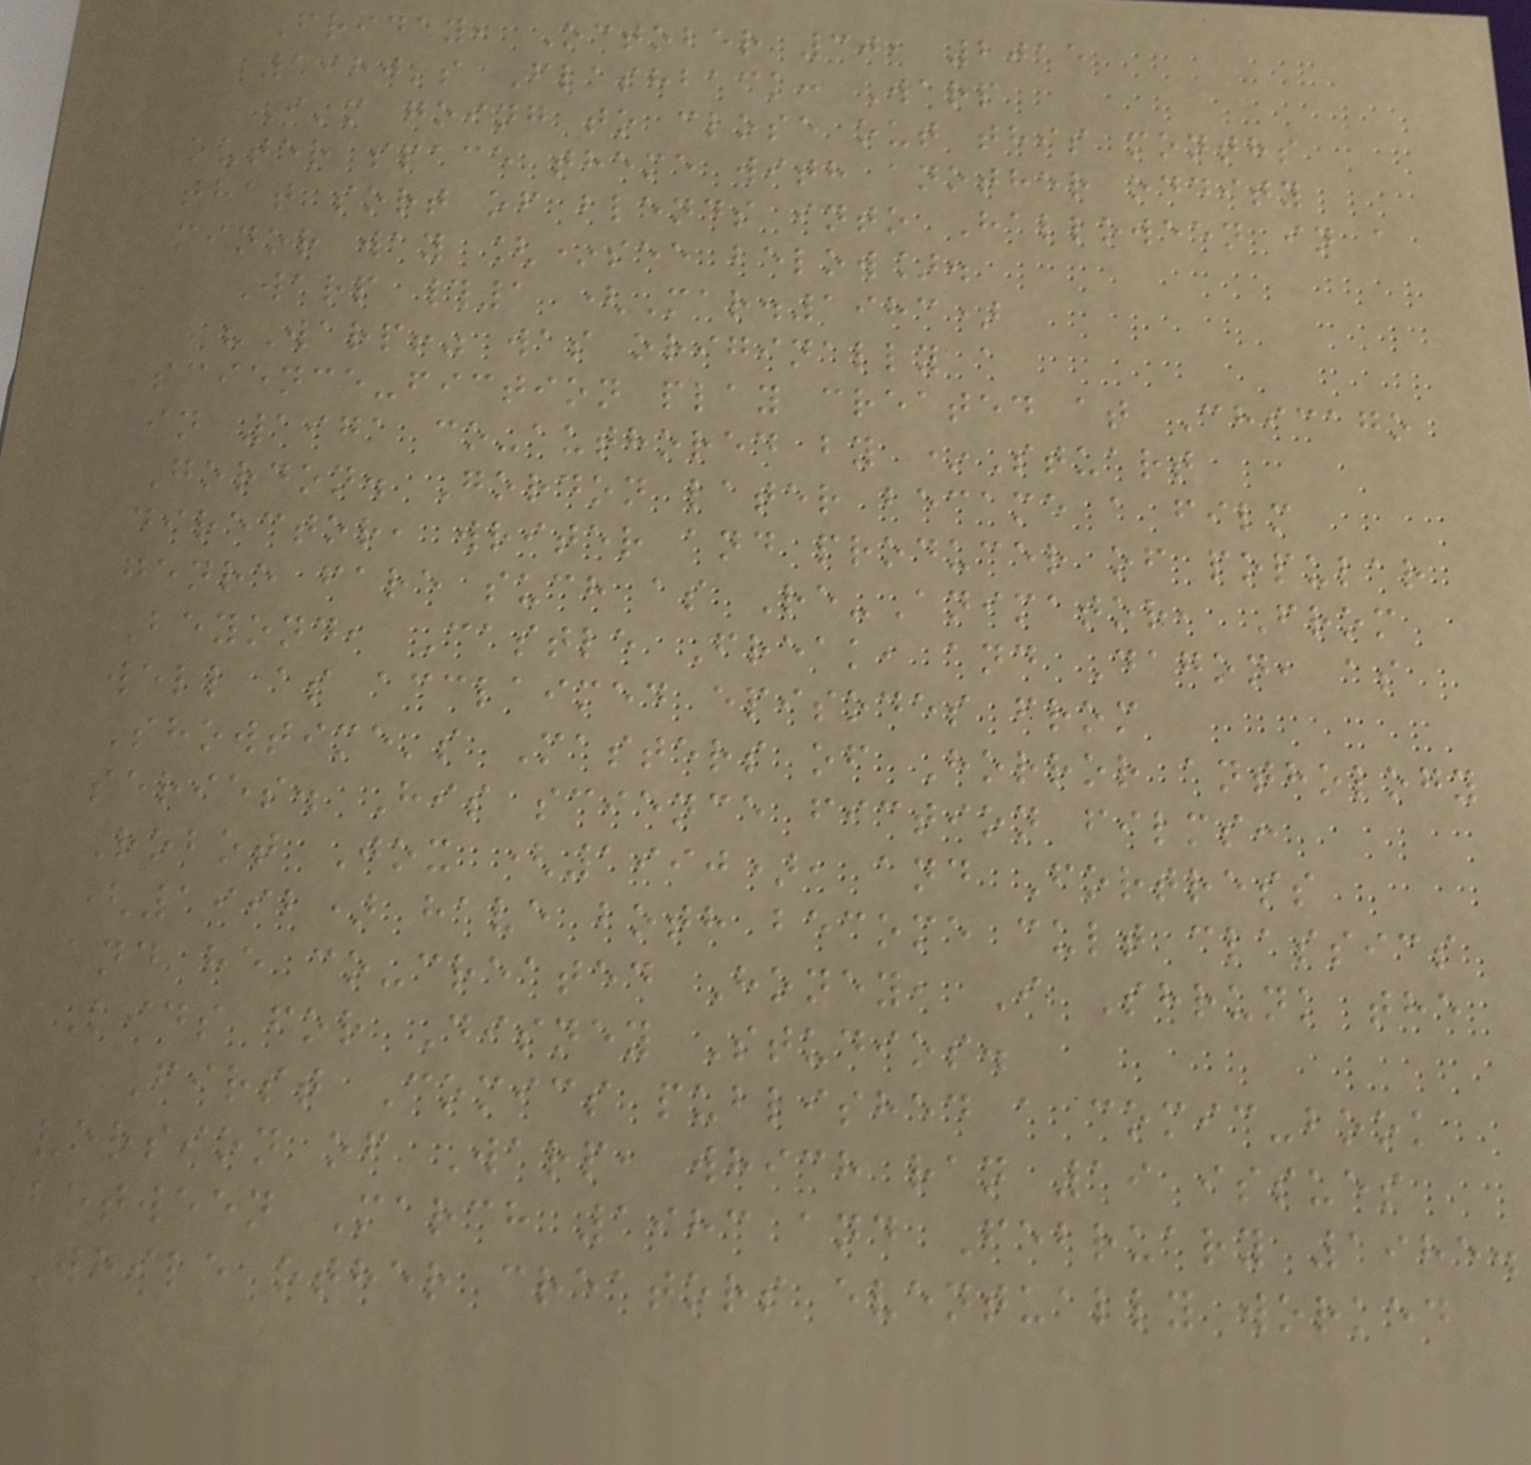Friday, October 30, 2015
1980's Flashback: Warp
I'm going to close out this months
outer space theme with another oddity
that sort of blends into Halloween in a
minor way [*see below].
Warp #1 (Mar.1983)
"Warp!" was originally a
science-fiction play created at Chicago
in 1971 co-authored by *Stuart
Gordon. Gordon later became a film
director, writer and producer of popular
genre fare such as Re-Animator, From
Beyond, Castle Freak, and Dagon, as
well as acclaimed episodes from
Showtime's Masters of Horror anthology
series. His science fiction films:
Robot Jox (1990), and Fortress
(1992) have both become cult classics
and he co-created Honey, I Shrunk the
Kids for Disney Studios.
First Comics published a comic-book
version of Warp, which ran 19 issues
between March 1983 and February 1985.
While other creators eventually worked
